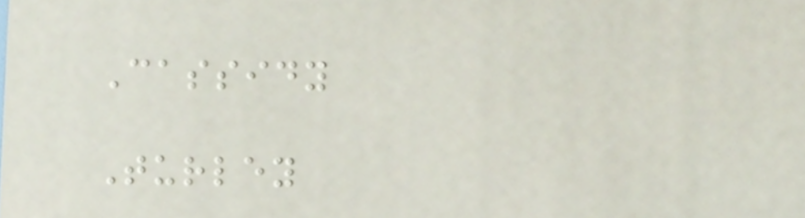Cassidy
Turley
